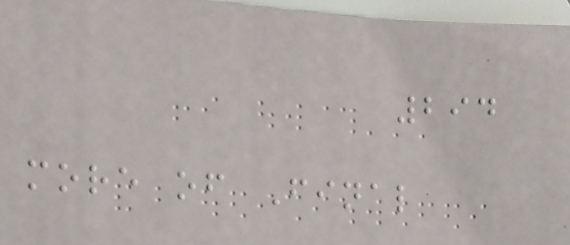294
more of Final
